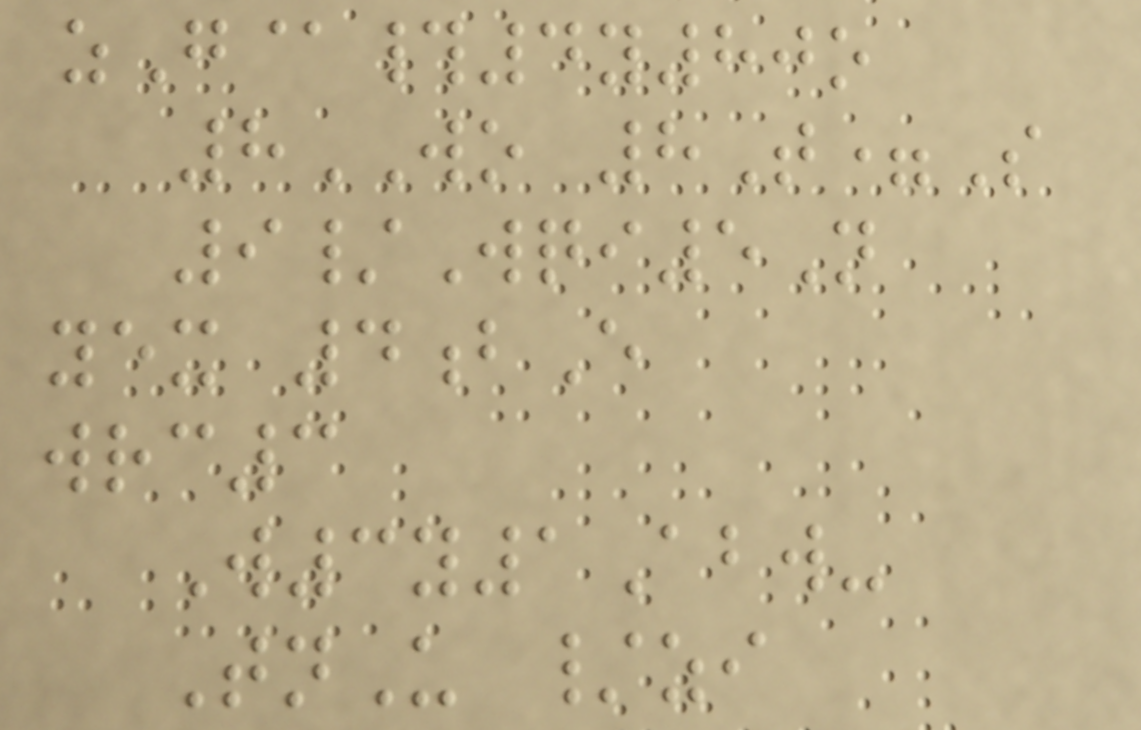zG@#4y80o
8WO 8T=S
9/Wqi5N
yex 4bE
wrc3
W3y1Abw-
TnU /zi
